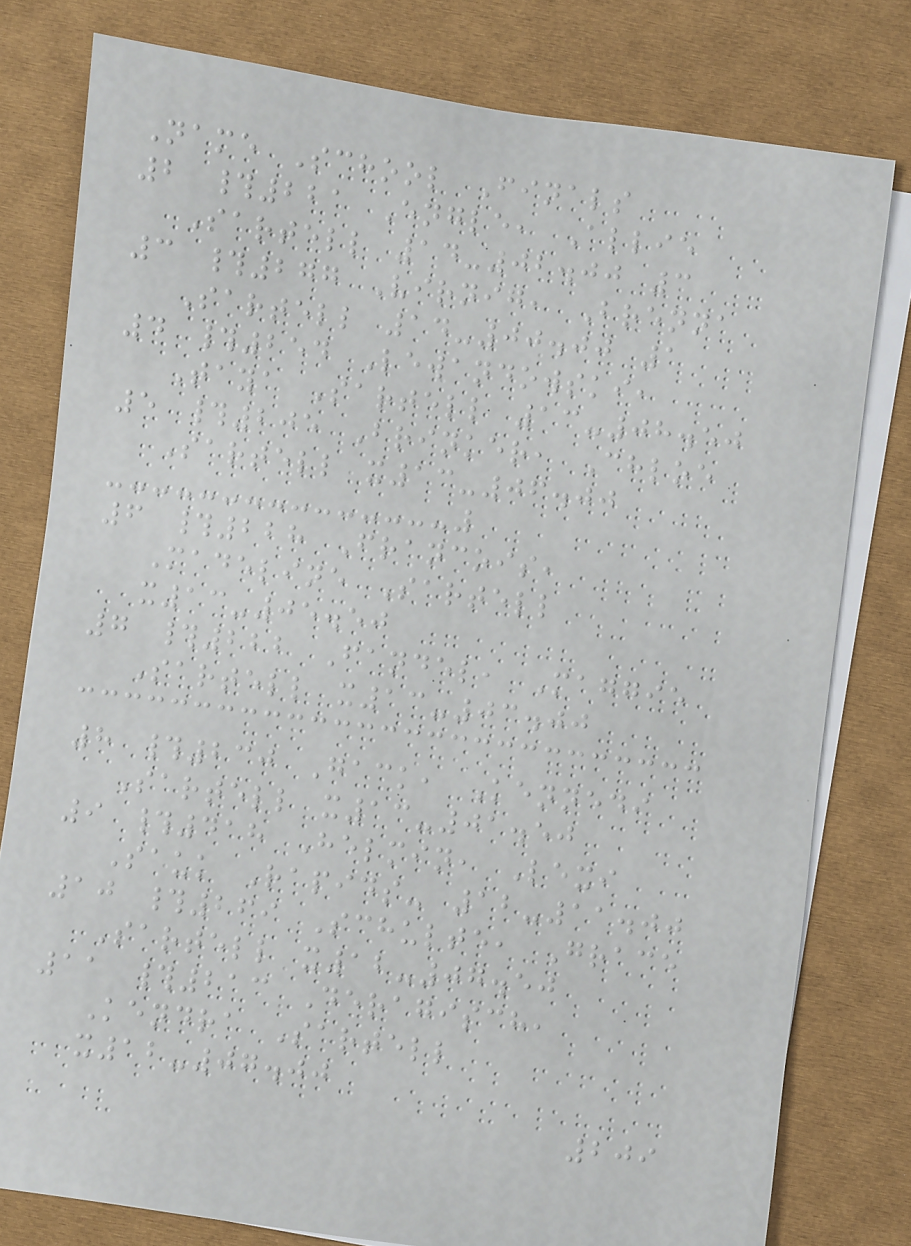Name School Finals
2 #221 Engle, Allie
Sartell 14-02.00 3
3 #277 Virnig, Brenna
Sartell 14-00.00 1
4 #254 Lewandowski,
Taya Sartell 13-08.50
5 #205 Brinker, Chloe
Sartell x13-06.00
6 #228 Francois,
Madeline Sartell
x13-05.50
7 #222 Fandel, Maggie
Sartell x13-03.00
8 #230 Gack, Kennedi
Sartell x13-01.50
9 #418 Helmin, Lexi
Sauk Rapids- 12-11.00
10 #269 Schulte, Grace
Sartell x12-07.50
11 #213 Deragisch,
Kendra Sartell
x12-07.00
209
